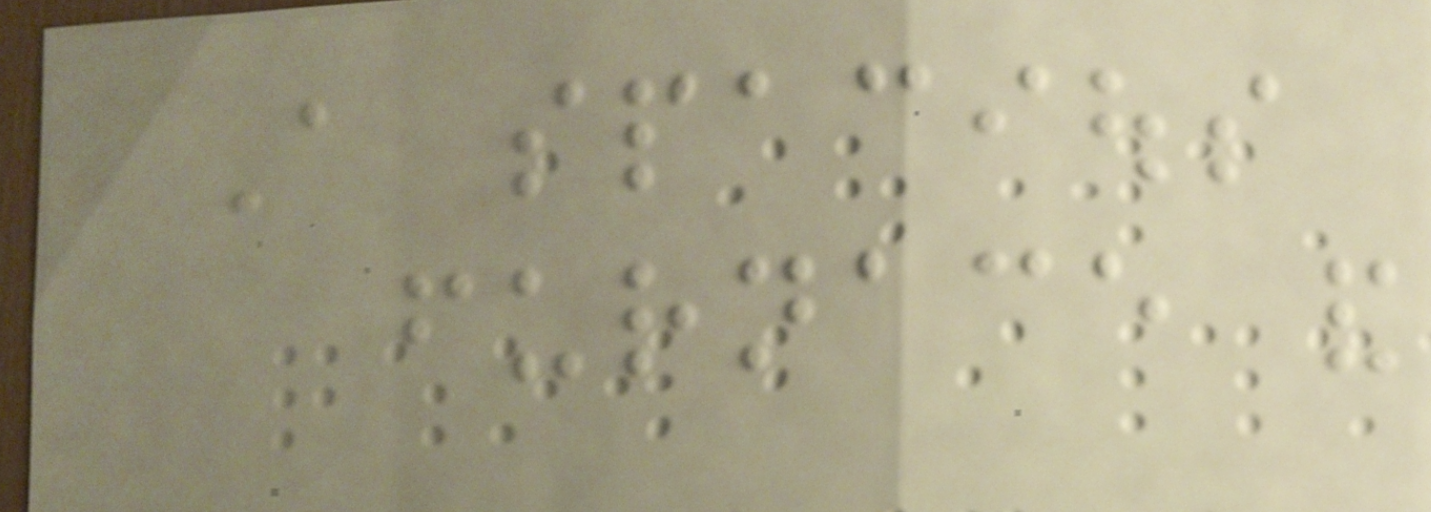A spacious
furnace and
